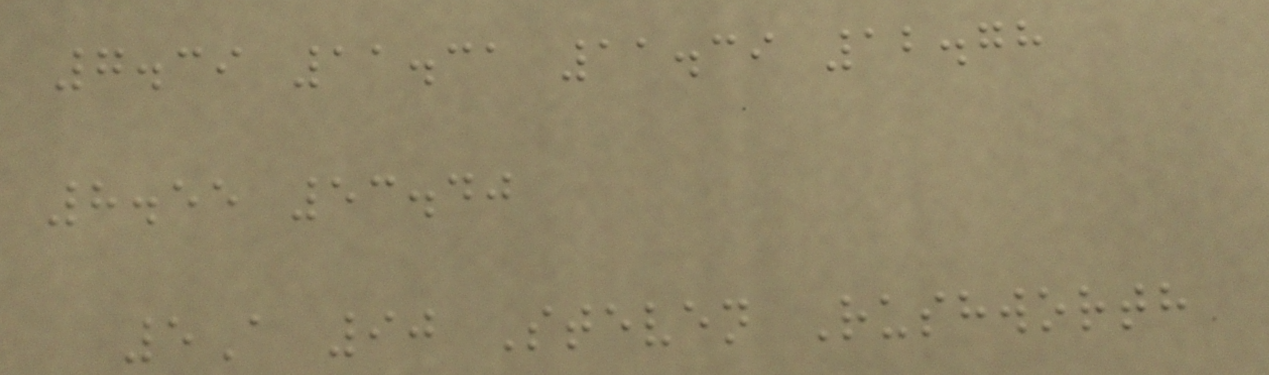7.39 11.31 11.39 12.78
8.55 53.40
5A 90 Steven Rushworth
